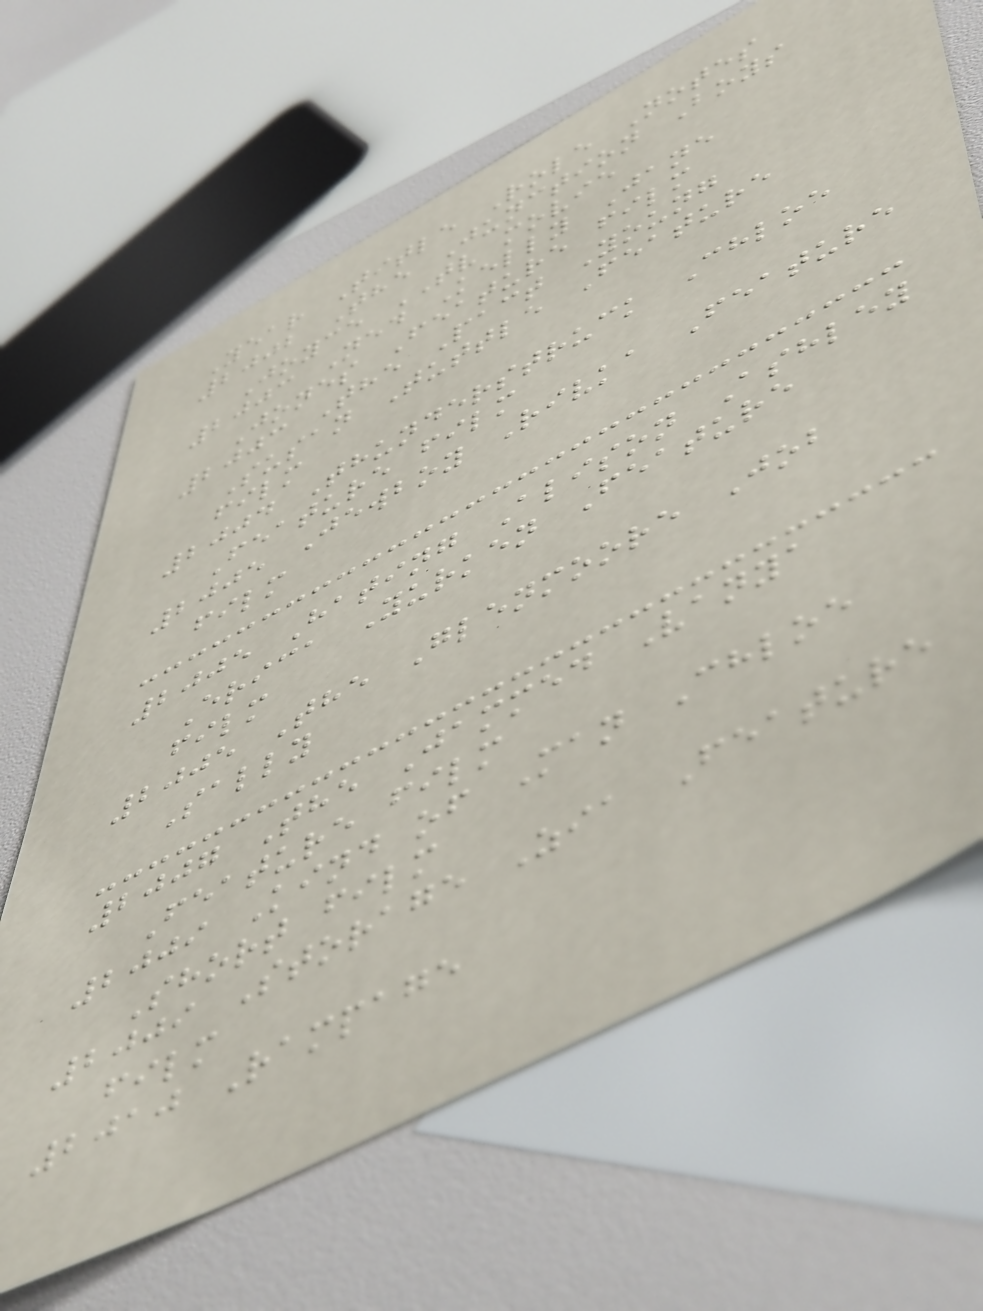Year Title Role Notes
2002 The Junction Boys
Joyce TV movie
2003 Ned Kelly Jane
Jones Feature film
2003 The Pact Young
Susan Tuttle Feature
film
2004 Thunderstruck Chloe
Feature film
2005 Jewboy Rivka Feature
film
2005 Hating Alison Ashley
Erica Yurken Feature
film
2005 The Glenmoore Job
Sally
2007 The Jammed Vanya
Feature film
2009 Kind of Man Chloe
Short film
2009 Storage Zia Feature
film
2010 Rampage
